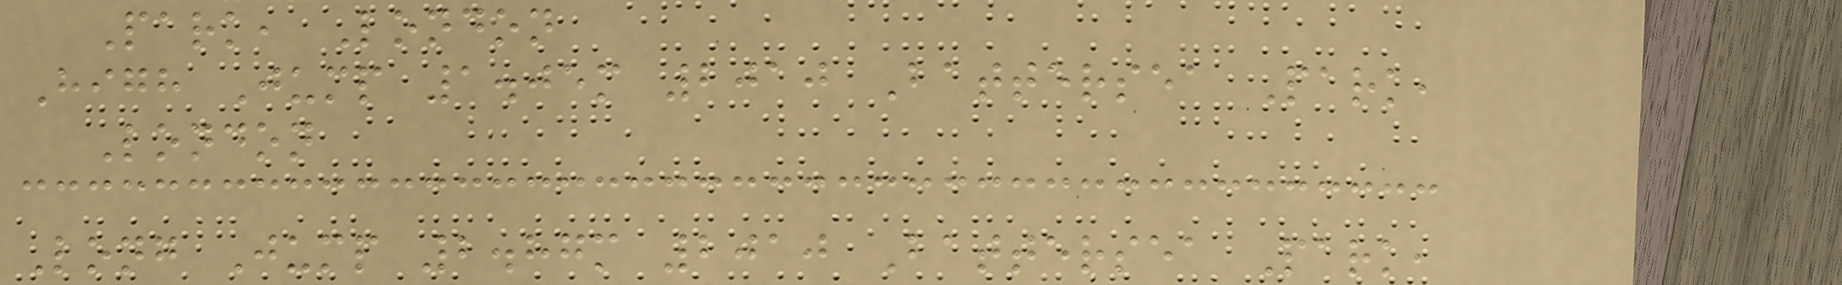Park, London
High Jump 1.05m 2010 Battersea Park,
London
Long Jump 2.87m 2010 Battersea Park,
